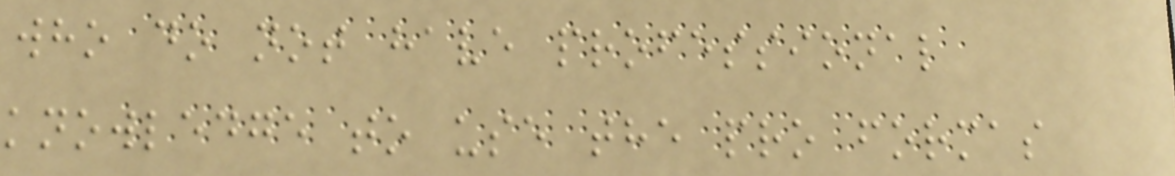who do not have professional
knowledge to use the pro formas
